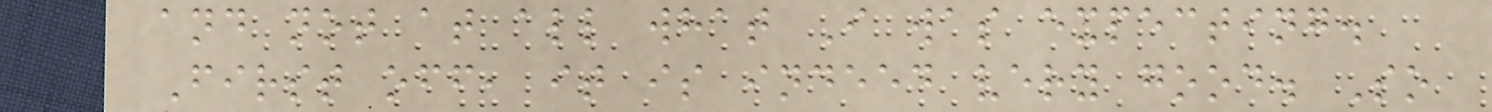and not at all what I was expecting.
First off, it is indeed very good. So
